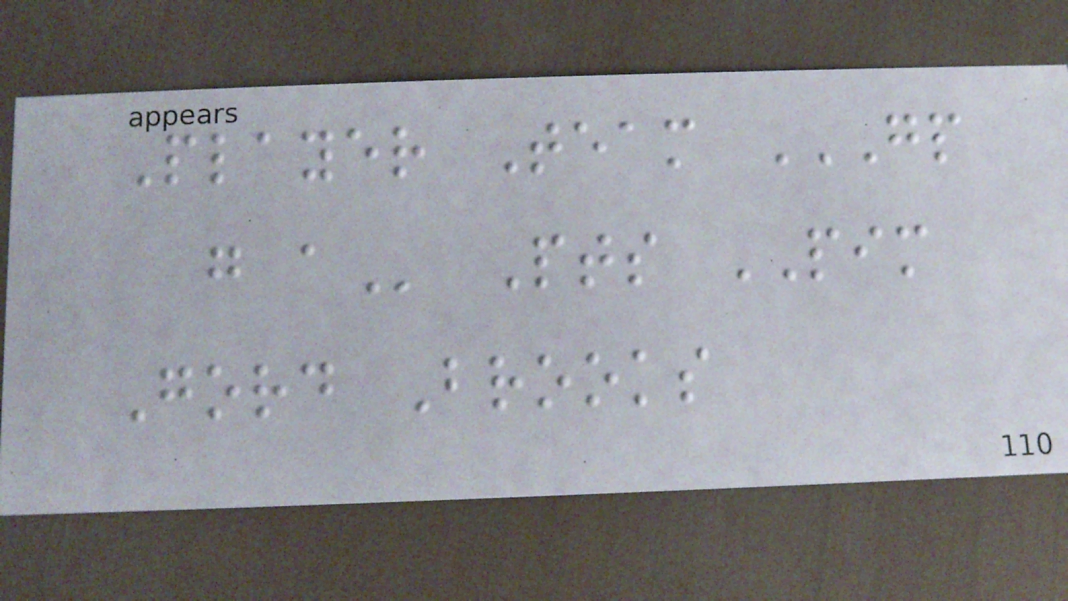Player Team GP
G A Pts PIM
Gord Brooks
